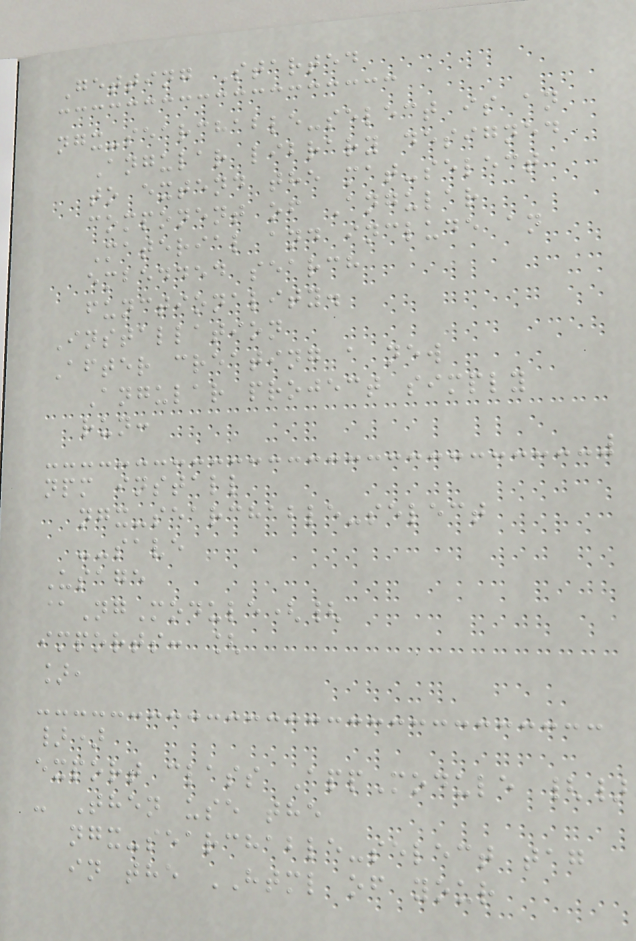Getting Started
ngx-searchable-select is an
Angular library designed
to extend the mat-select
component of Angular
Material and include an
embedded search
functionality.
Installation
After creating a new
Angular project simply
run:
npm install
ngx-searchable-select
--save
Usage
@NgModule({
imports: [
],
})
export class AppModule {}
- Then use the
ngx-searchable-select tag
in the HTML of your
